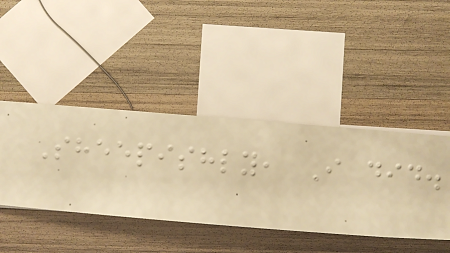Sheepishly, I did.
